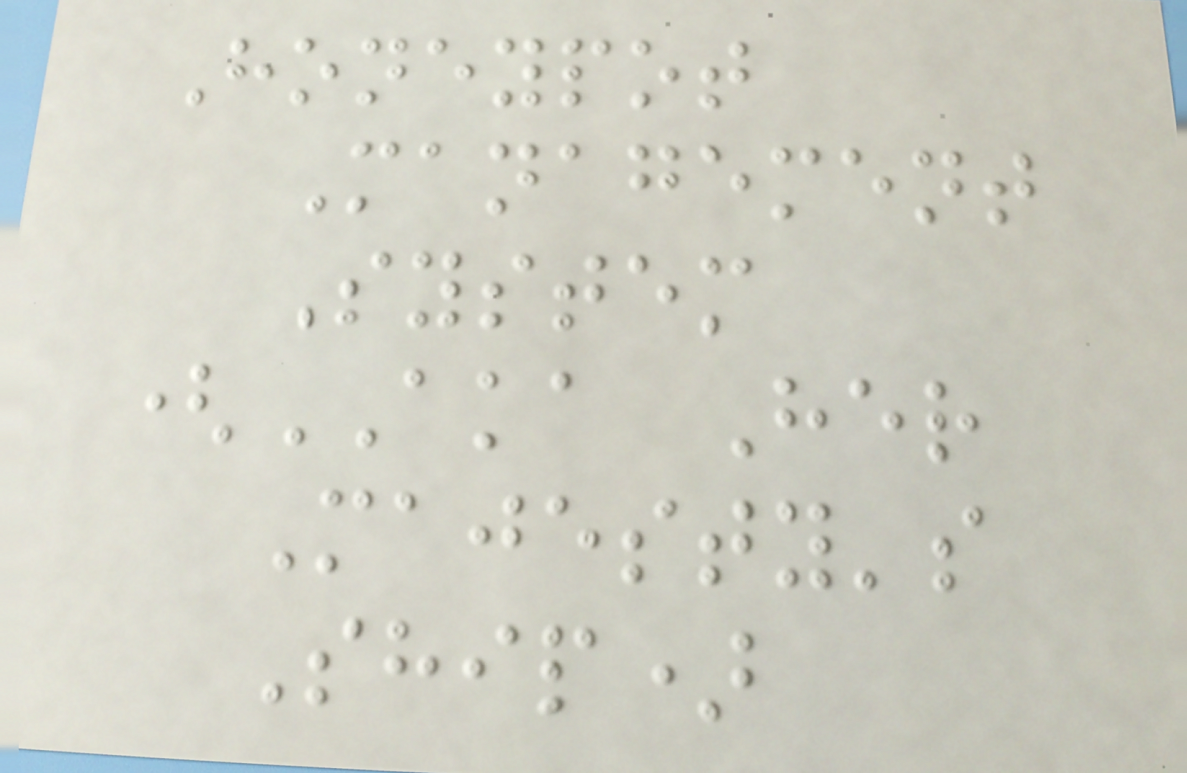Honeypot
Management
System
(AKA Her
Majesty's
Ship)
